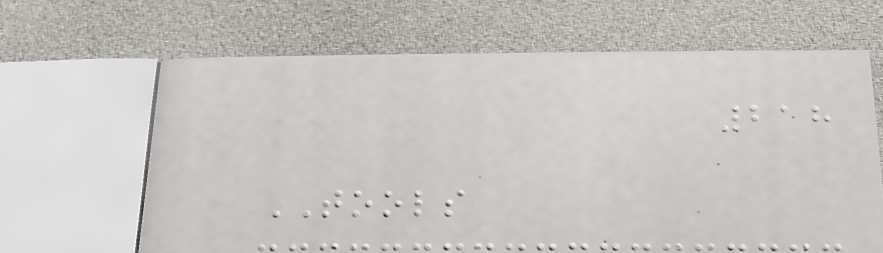218
TOOLS
